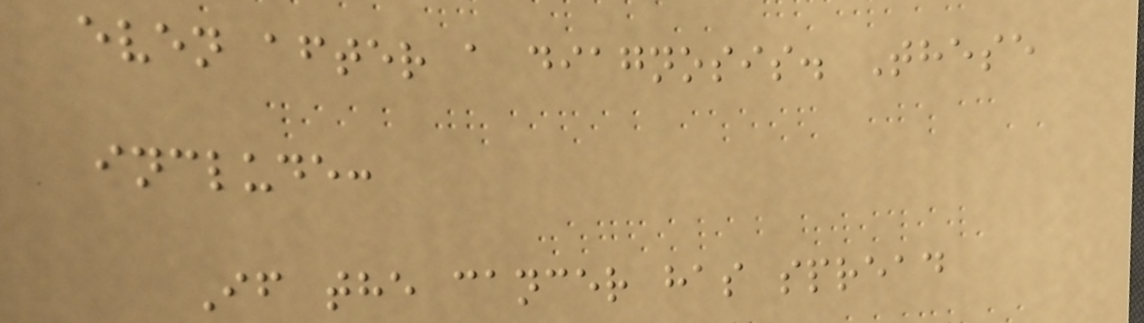even after a diagnosis. These
include:
If the cancer has spread
